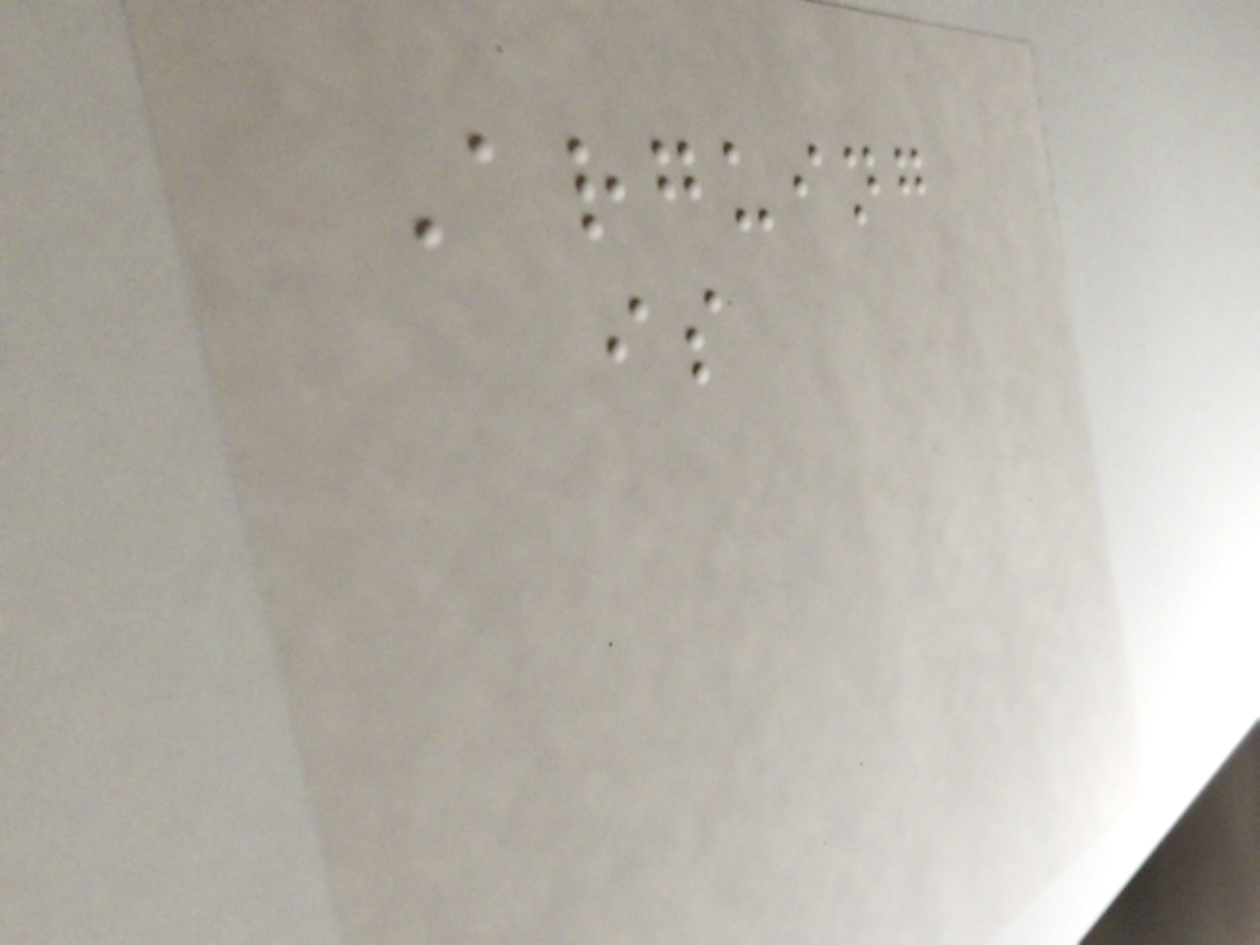Arguing
is
